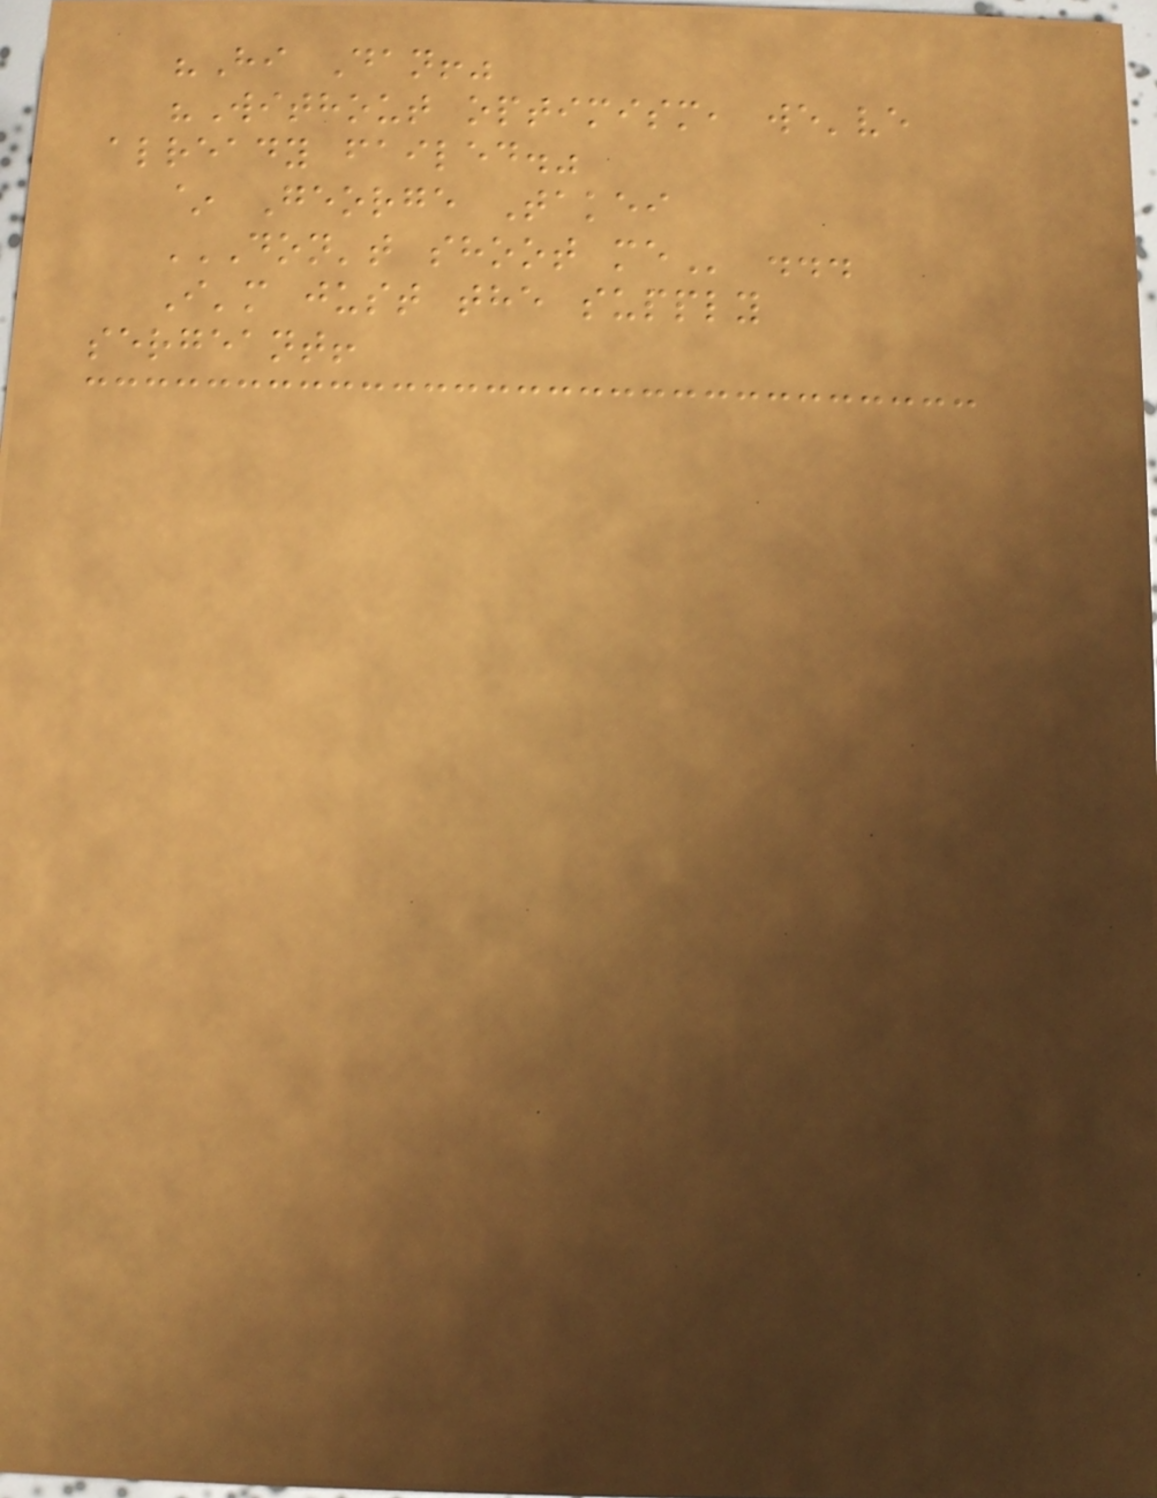"Hi Dan!"
"Without optimism, we've
already failed."
~ George Takei
DON'T SHOOT ME ...
I'm just the supply
sergeant!
